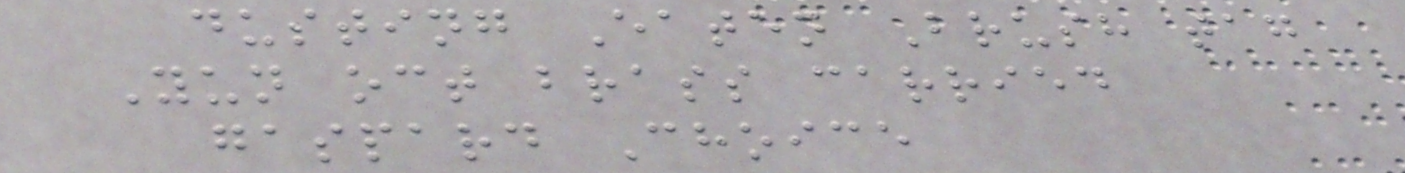dusting Eaten Brush tag
Yun oct brass carried
gaspard Choice
